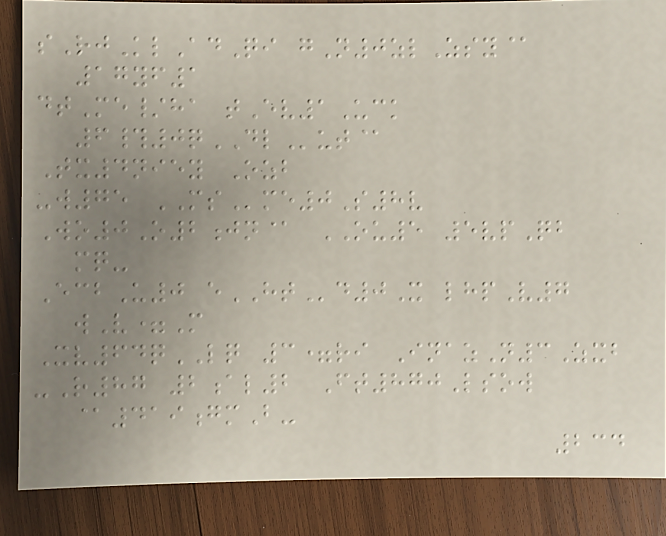sRjKlAdQi gN0zlZsy@
17yf1
dtMe/ha tEv1Uck
6#0qDLut@
Tx4niey Ozb
-w75 MSme0S8v
Wo0O2jn@ OU5 5vpQb
mq-
EcbU0 eHTd0X lhpV7
wV=M
Xv64qLQ 3=ri InazN3Zxb
-R87 2al2 Ft870Lsow
@419gmB-
234
